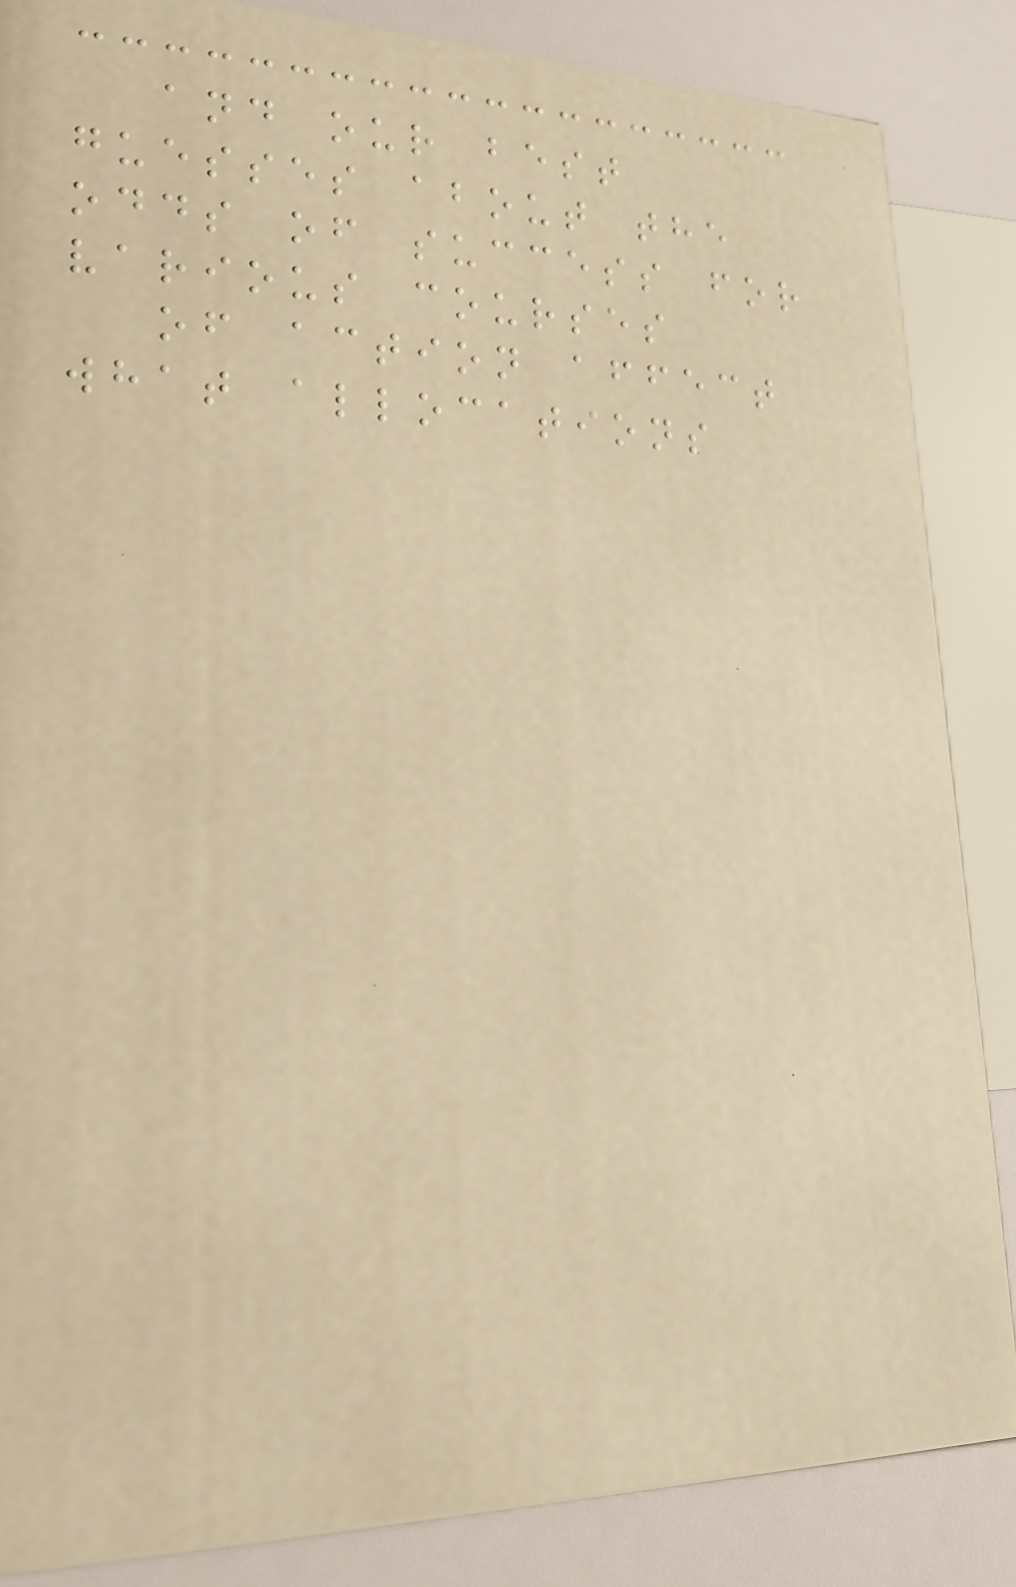and our best
guesses about the
odds of success for
various courses
of action affect
what allocations
